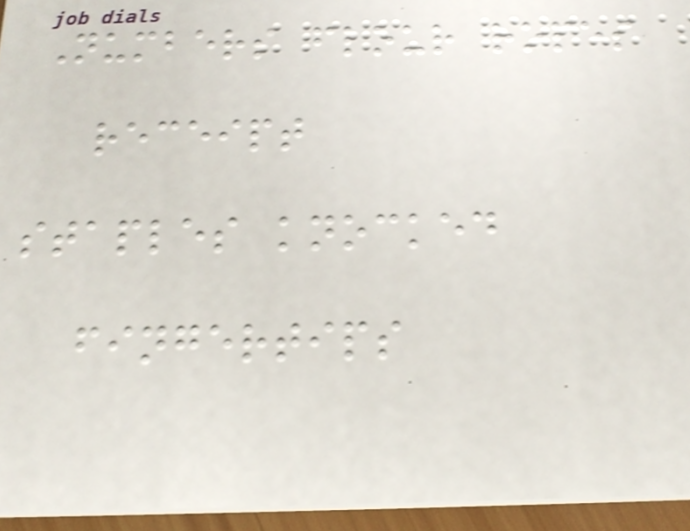Numbers flour ropes
receipt
staples knocked
fingertips
